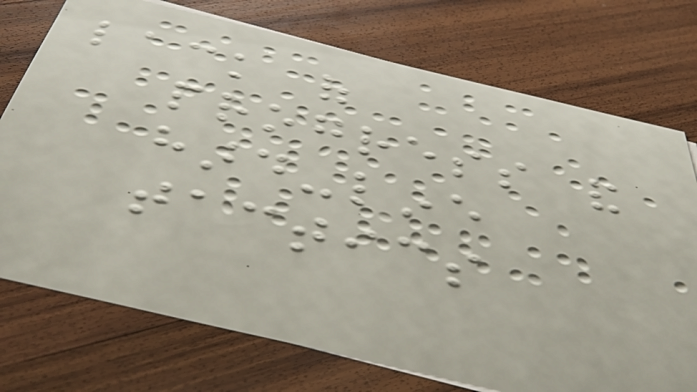lack of
progress and
hard-line
tactics
